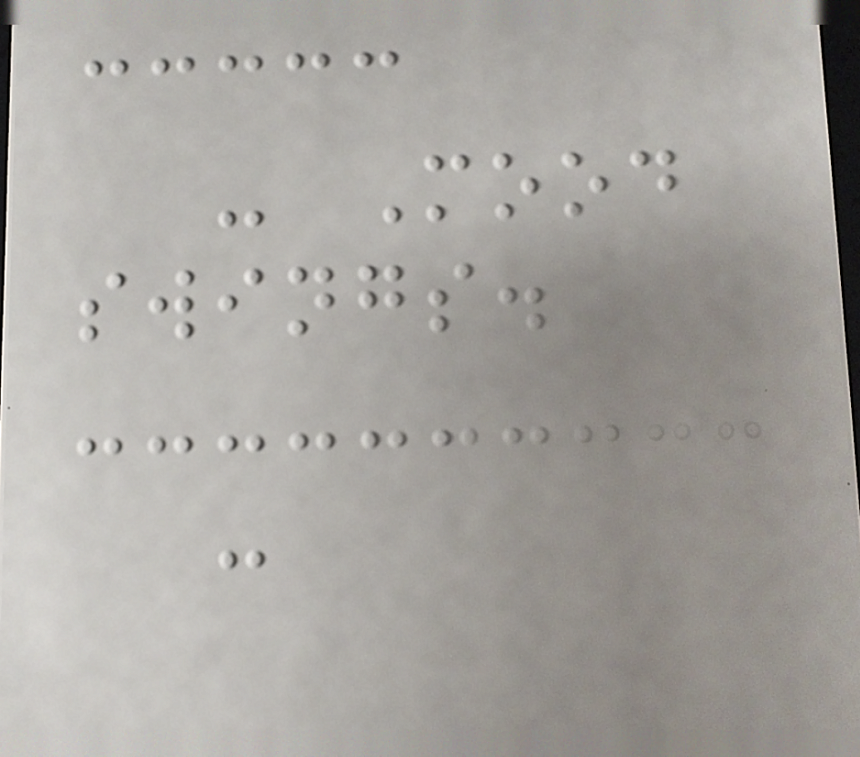- Mood
swings.
-
